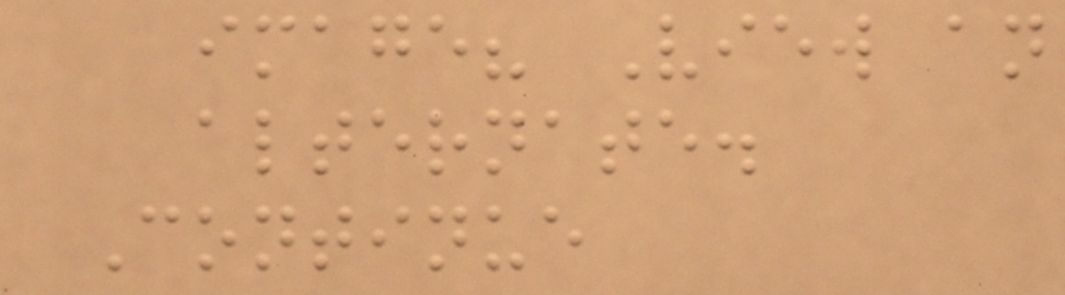image? View an
alternate.
Continue
